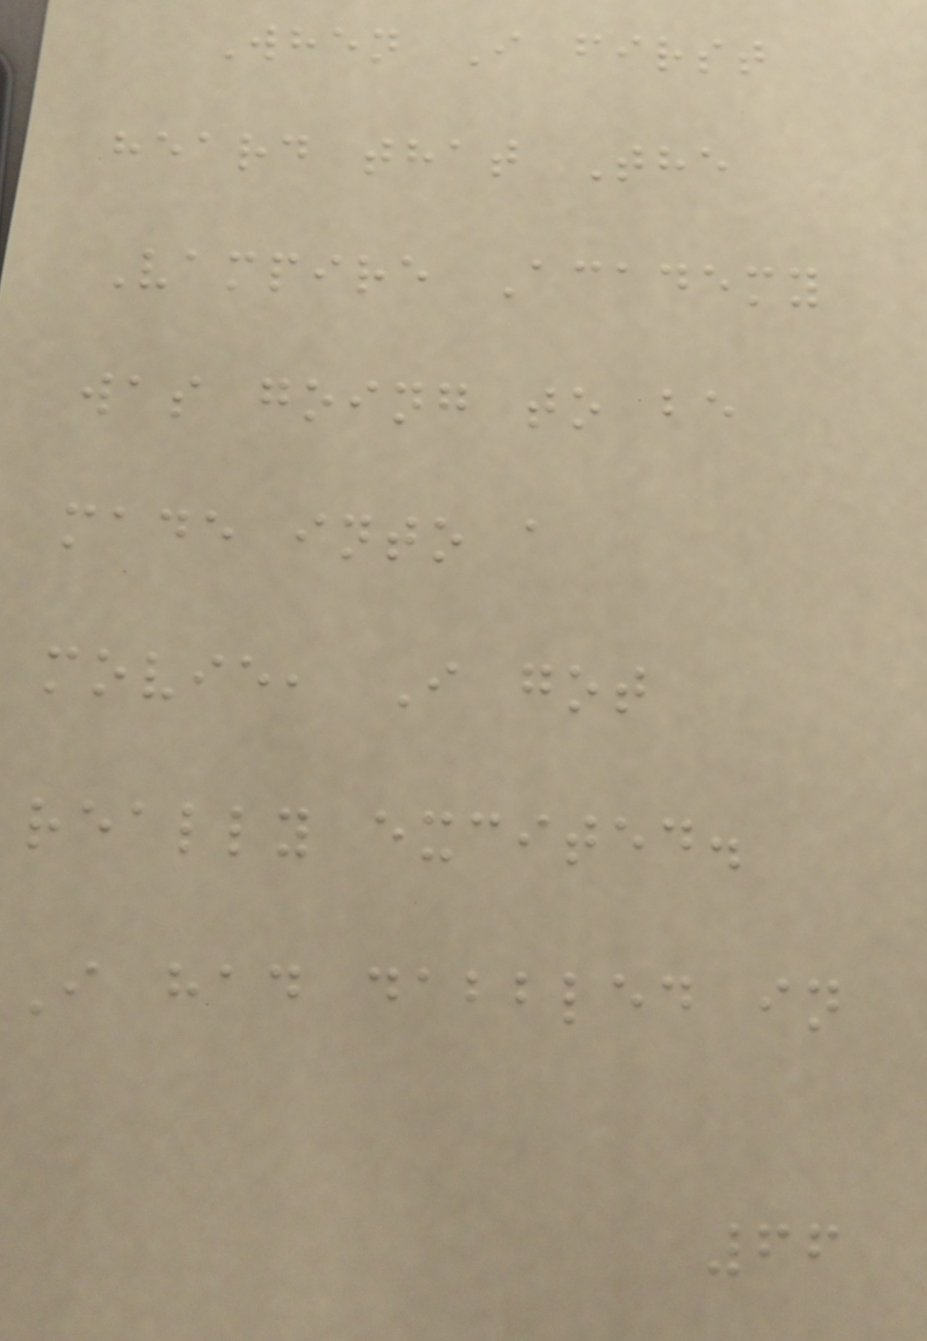When I first
heard that The
Vampire Academy
was going to be
made into a
movie, I got
really excited.
I had dabbled in
66
